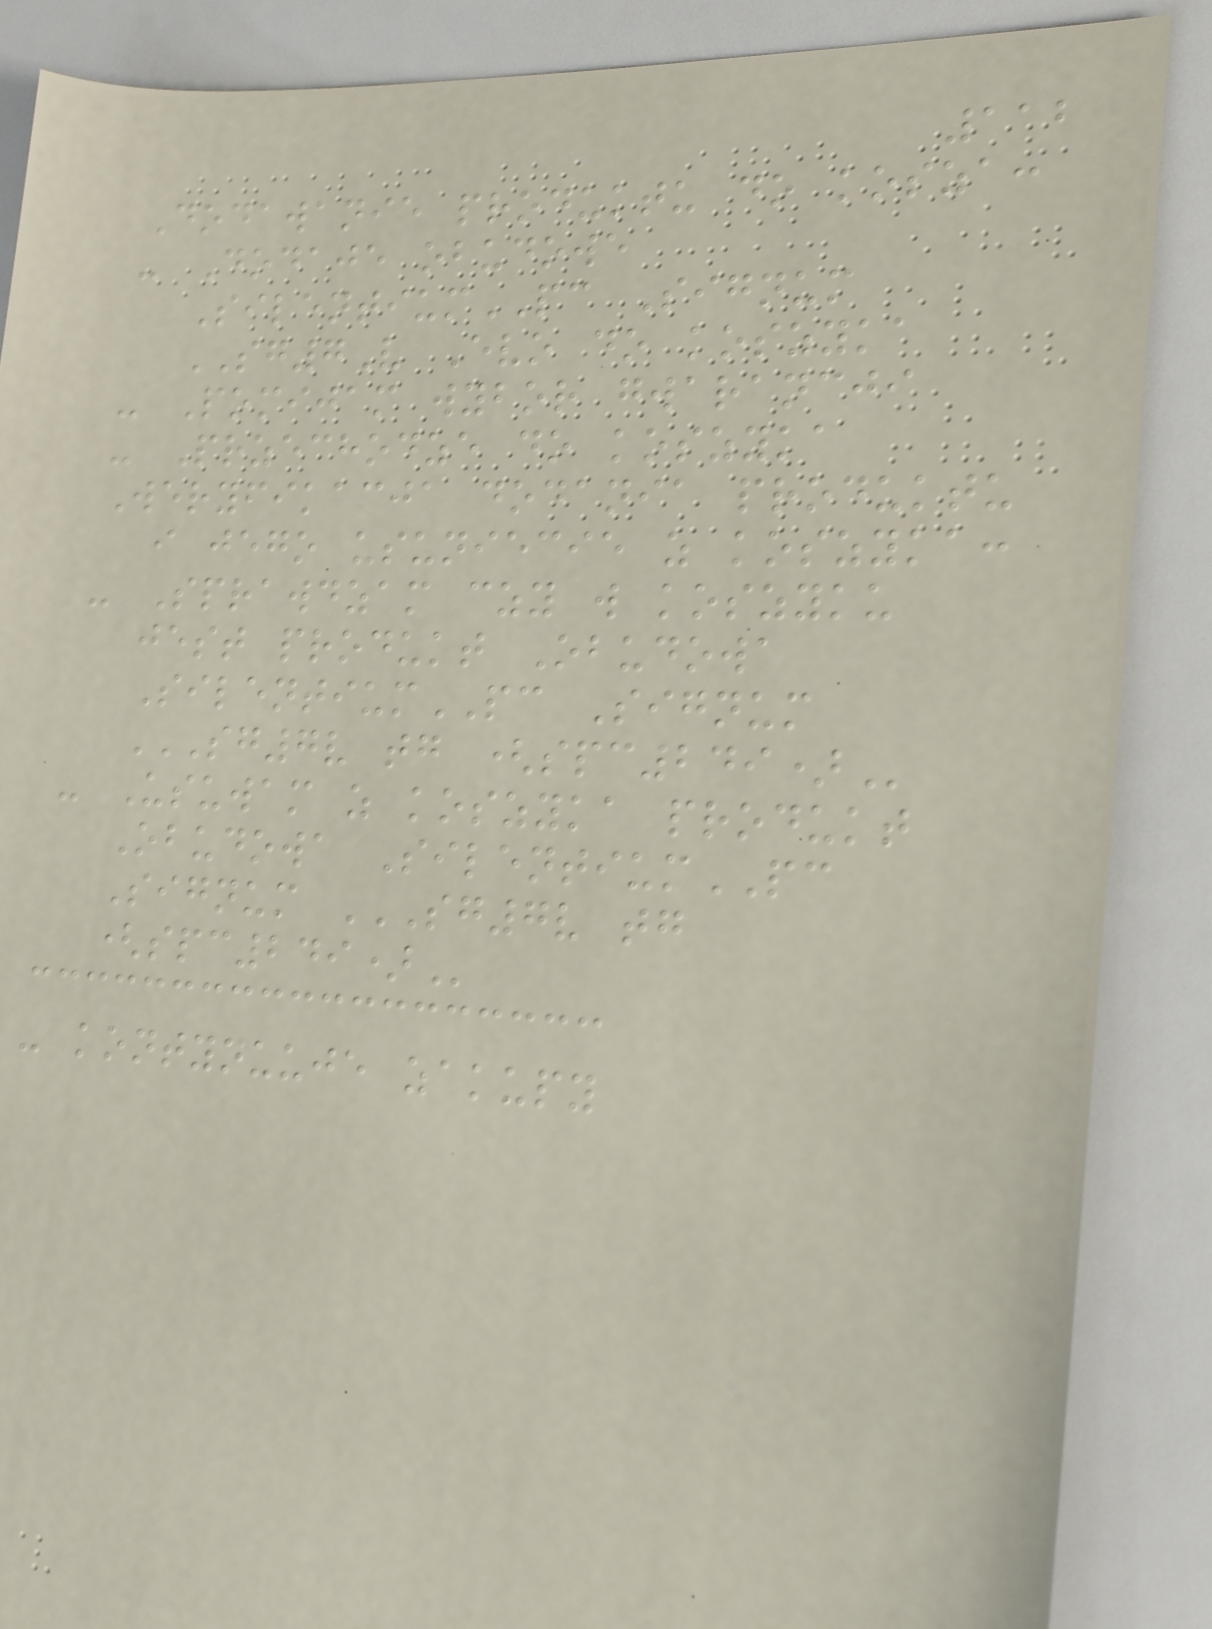112
Dodawanie produktu do kosza:
- Dodaje obudowe
SilentiumPC Signum
SG7V Evo do koszyka
- Pomijam wybor gwarancji
- Przechodze do koszyka
Weryfikacja dodania produktu
i jego usuniecie z koszyka:
- Sprawdzam czy w koszyku
jest produkt Obudowa
SilentiumPC Signum
SG7V TG (SPC249)
- Usuwam z koszyka produkt
Obudowa SilentiumPC
Signum SG7V TG
(SPC249)
- kontynuuje zakupy
